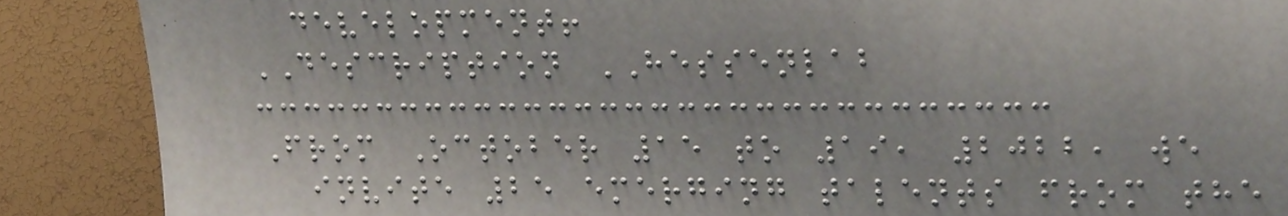development!
DESCRIPTION HESSENLAB
From October 15 to 19, 2022, we
invite 25 emerging talents from the
